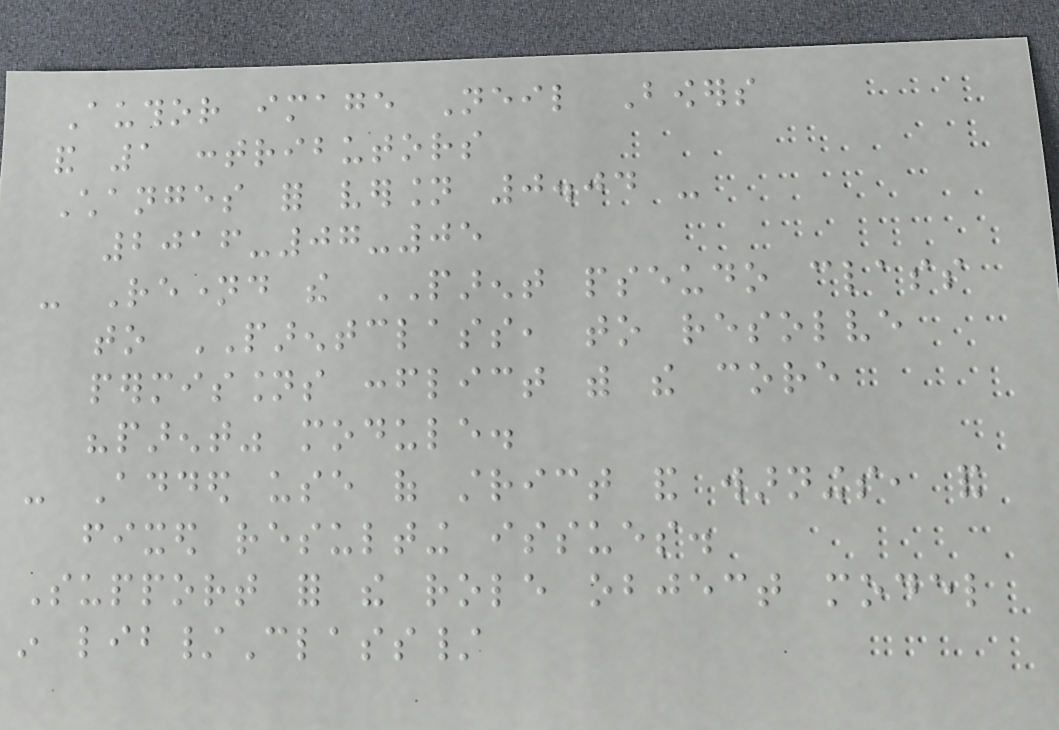Author image Neil Bowers
and 1 contributors
Changes for version 0.04 -
2016-07-05
- Renamed the PARENT pseudo class
to PARENTCLASS, to resolve
permissions conflict with the core
"parent" module.
- Added use of strict and warnings, and
fixed resulting issues.
Support for the role object model
in lib/Class/
